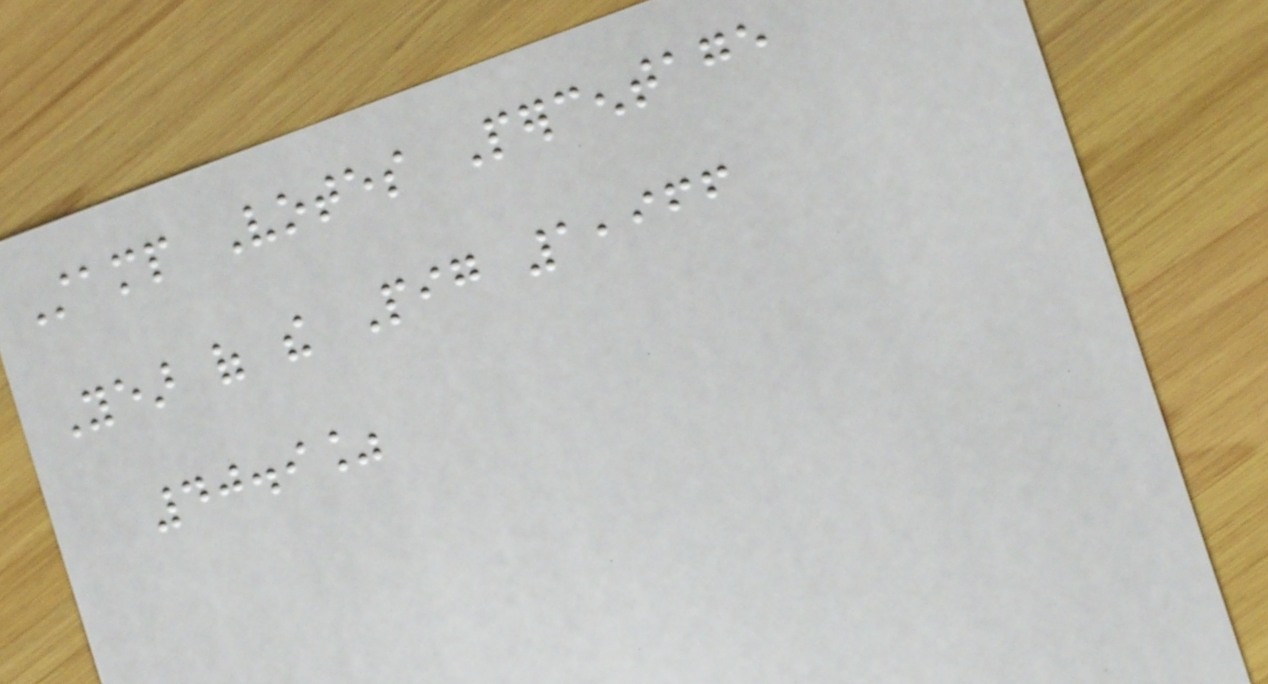Stamp Votes Percentage
Year of the Pig 1,966
40.9%
